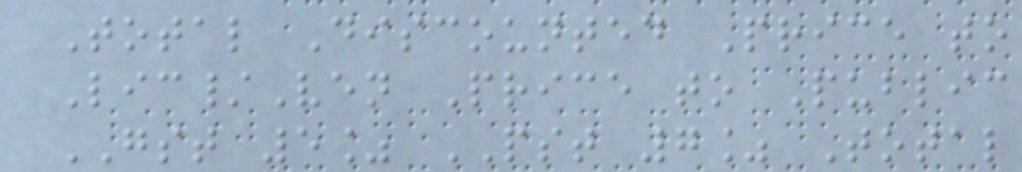Total Discounted Price to
Lic/Ven Price to Public
GST 5% PST 7% Total
